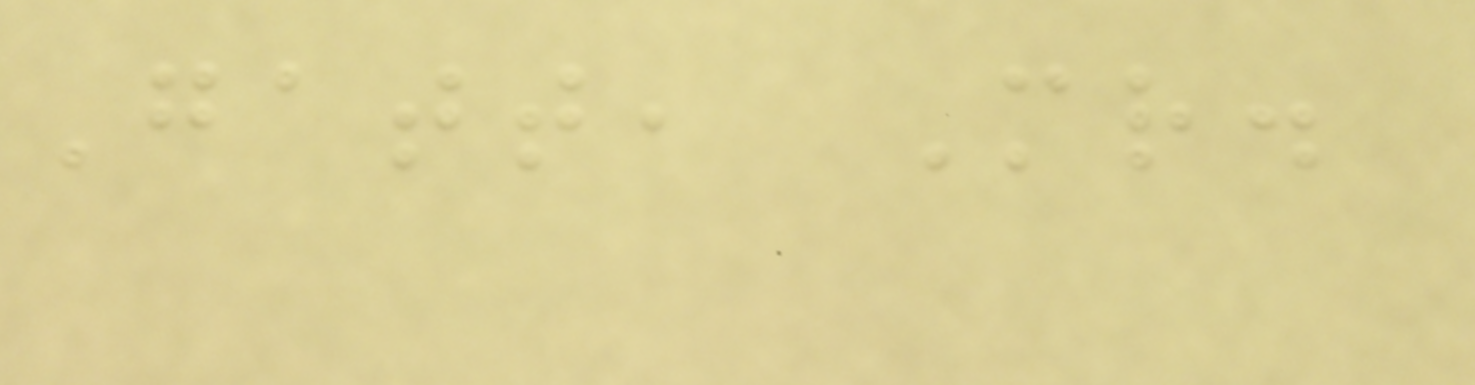Gatt, Mr.
